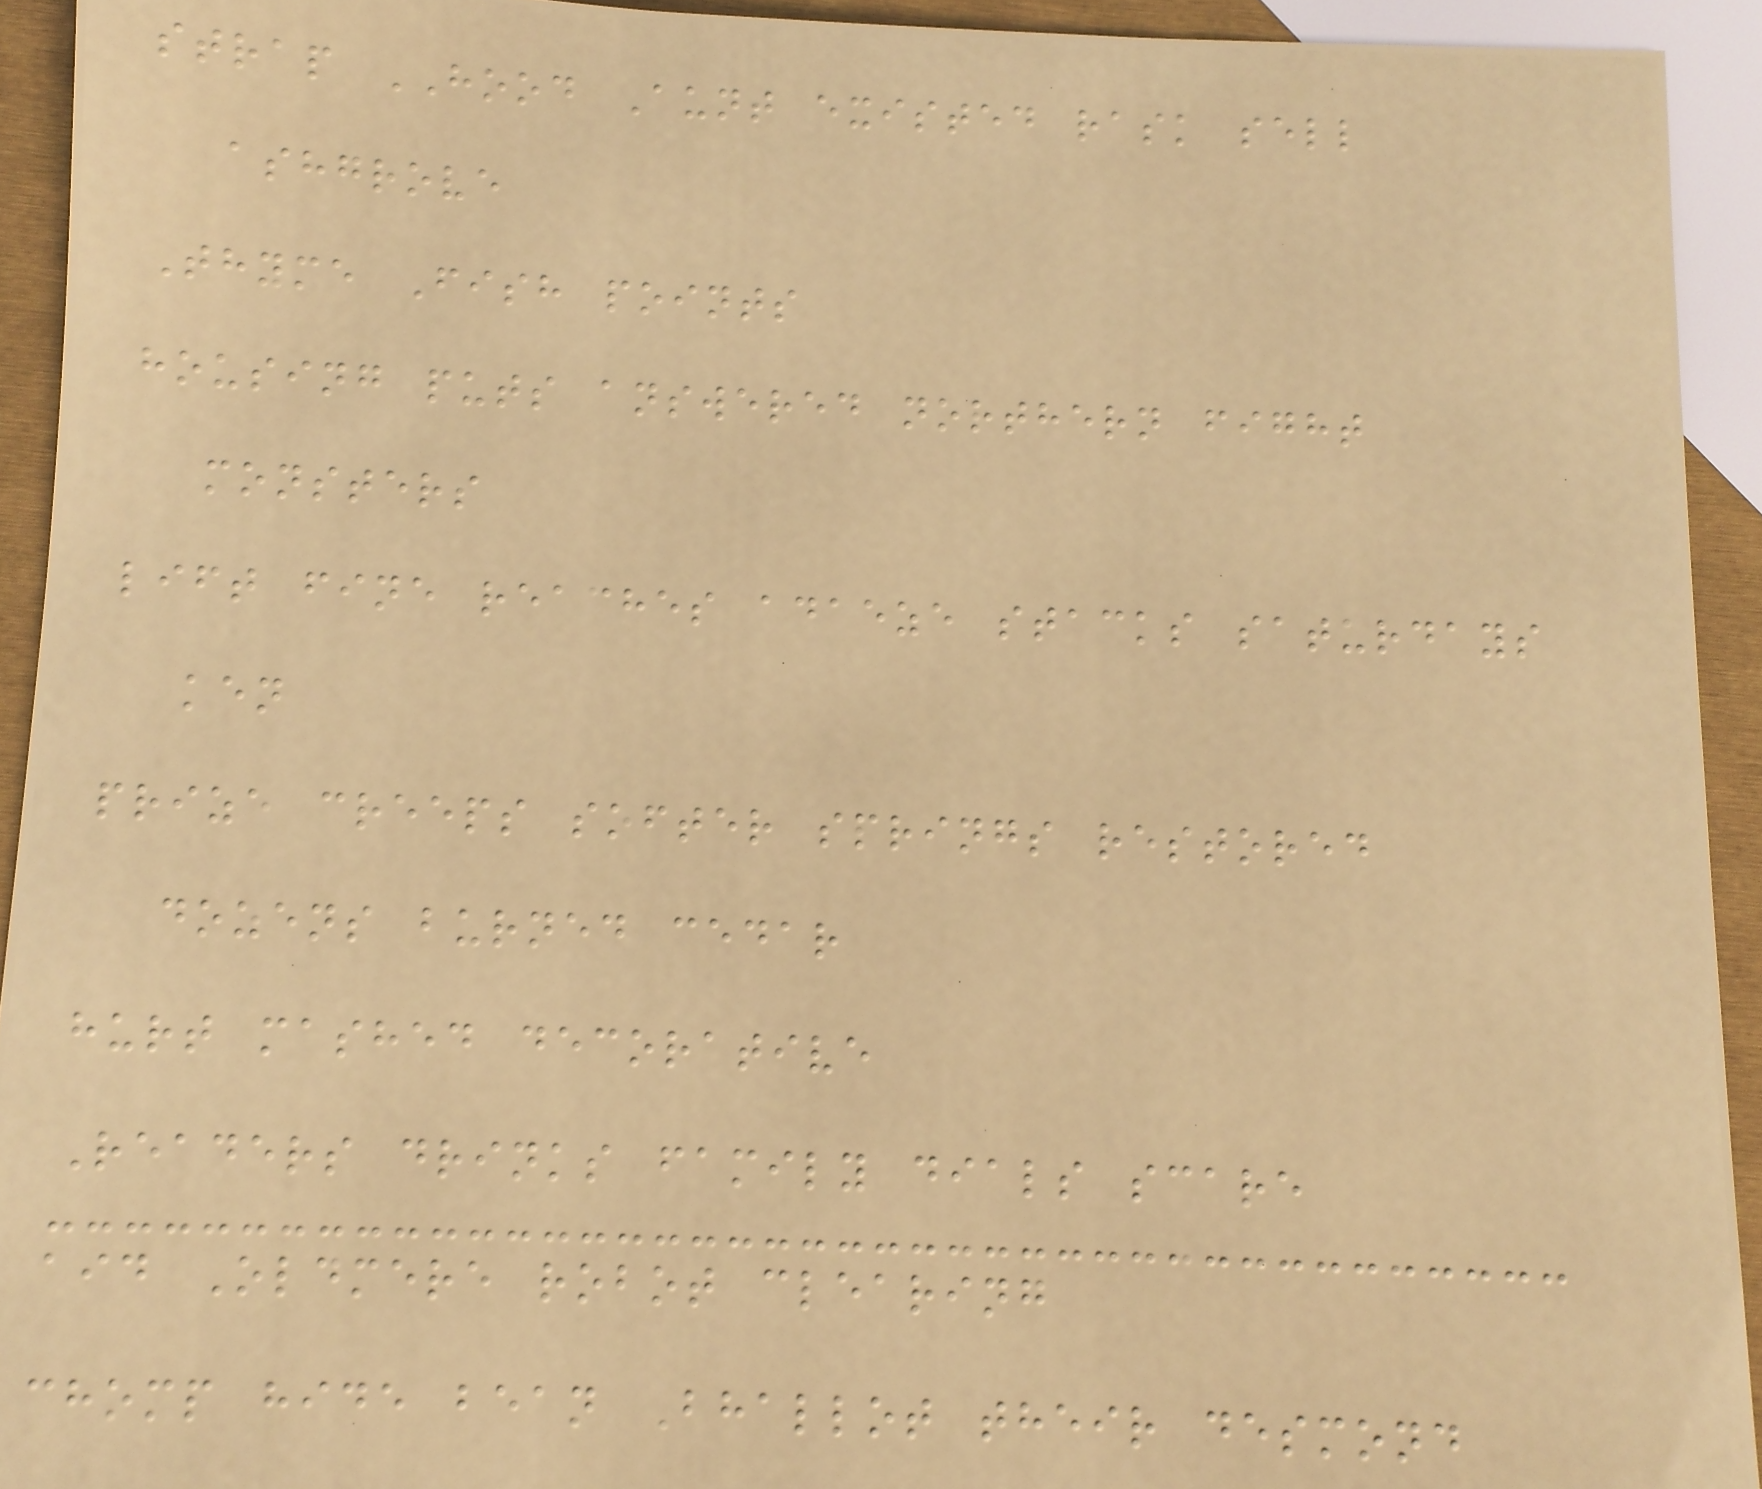strap HOOD Aunt existed rask sell
ashgrove
Thyme Fish points
housing puts answered northern fight
monsters
lift fine reaches adaeze stacks saturdays
ken
prize creeps softer springs restored
dozens burned cedar
hurt mashed decorative
Readers drinks family dials scare
aid Oldmere robot clearing
chomp hide bean Bhallot their desmond
